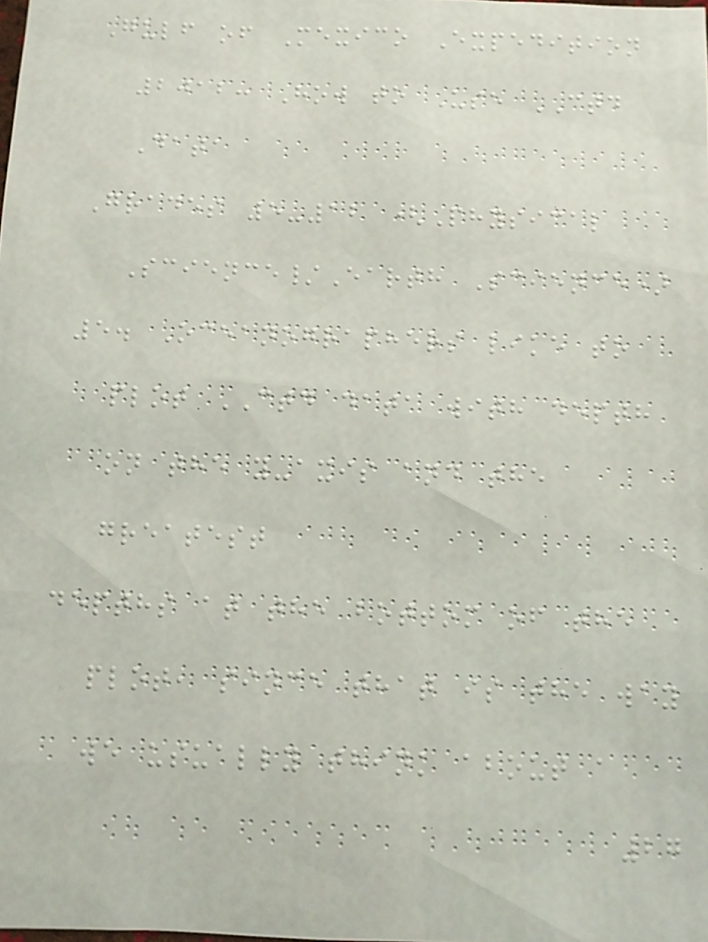Gulf of Mexico Expedition
2012: How to Use CTD
Data
Grades 5-12 (Physical
Science/Earth Science)
5. Oceanographers like to
plot CTD data with depth
on the y-axis and the
greatest
depths at the bottom of the
plot, since that is the way
we usually think about a
27
